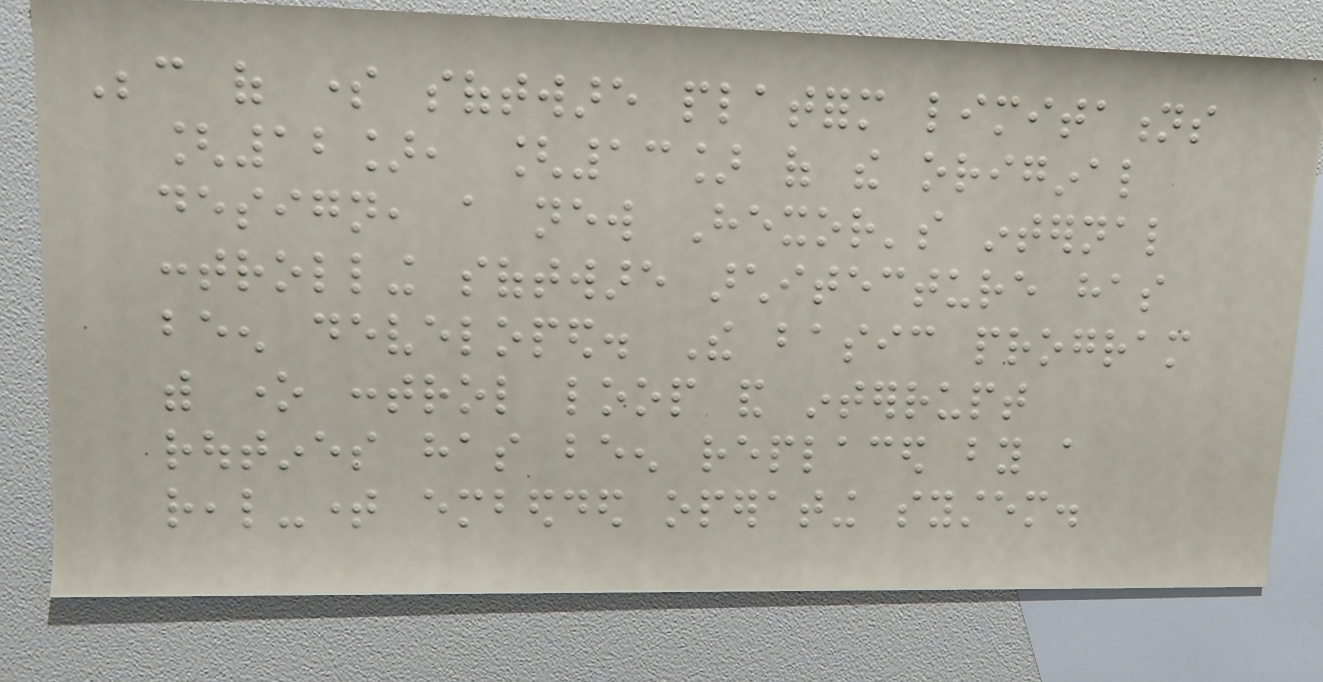Because of some software platform limitations
[12], [13] of the original
design, a new Hexor's internal
controlling software architecture has
been developed. The basic program
with one control loop and interrupt
routines has been replaced by a
real-time embedded operating system.
